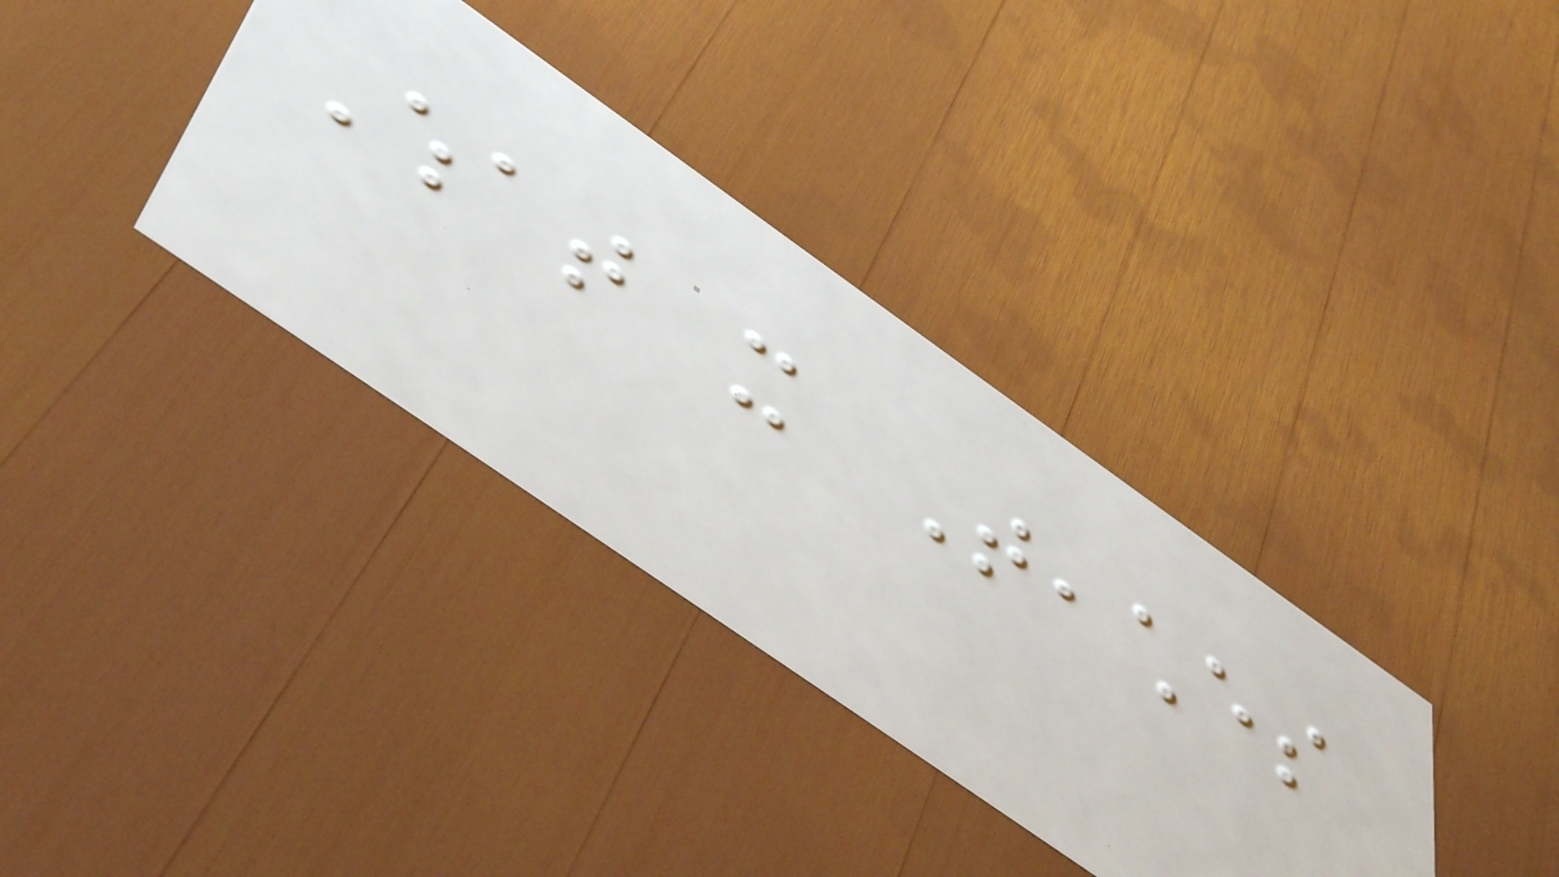What it Teaches
